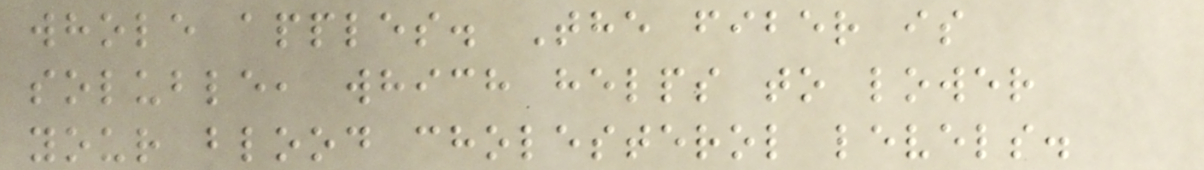whole apples. The fiber is
soluble, which helps to lower
your blood cholesterol levels.
